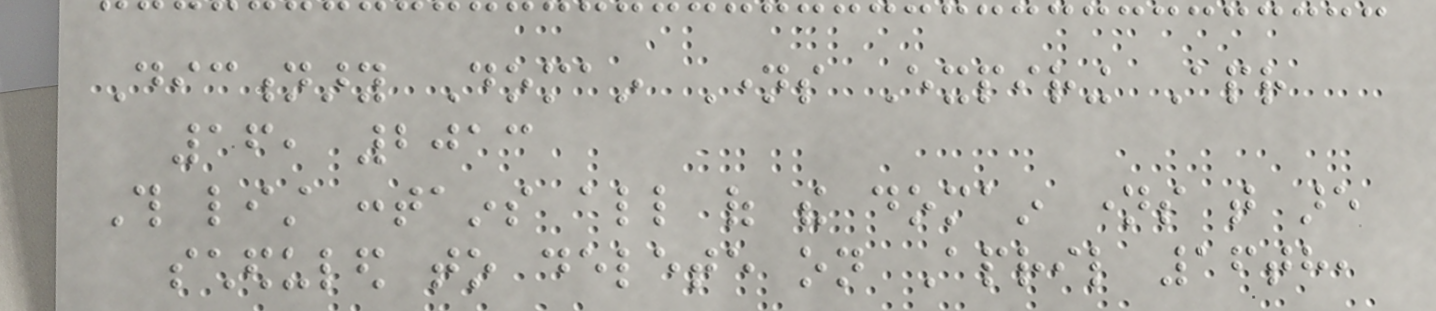Dictionary Domain Names Expiring Apr
16, 2013
This list contains all of the domain names that are
scheduled to delete on April 16th,
